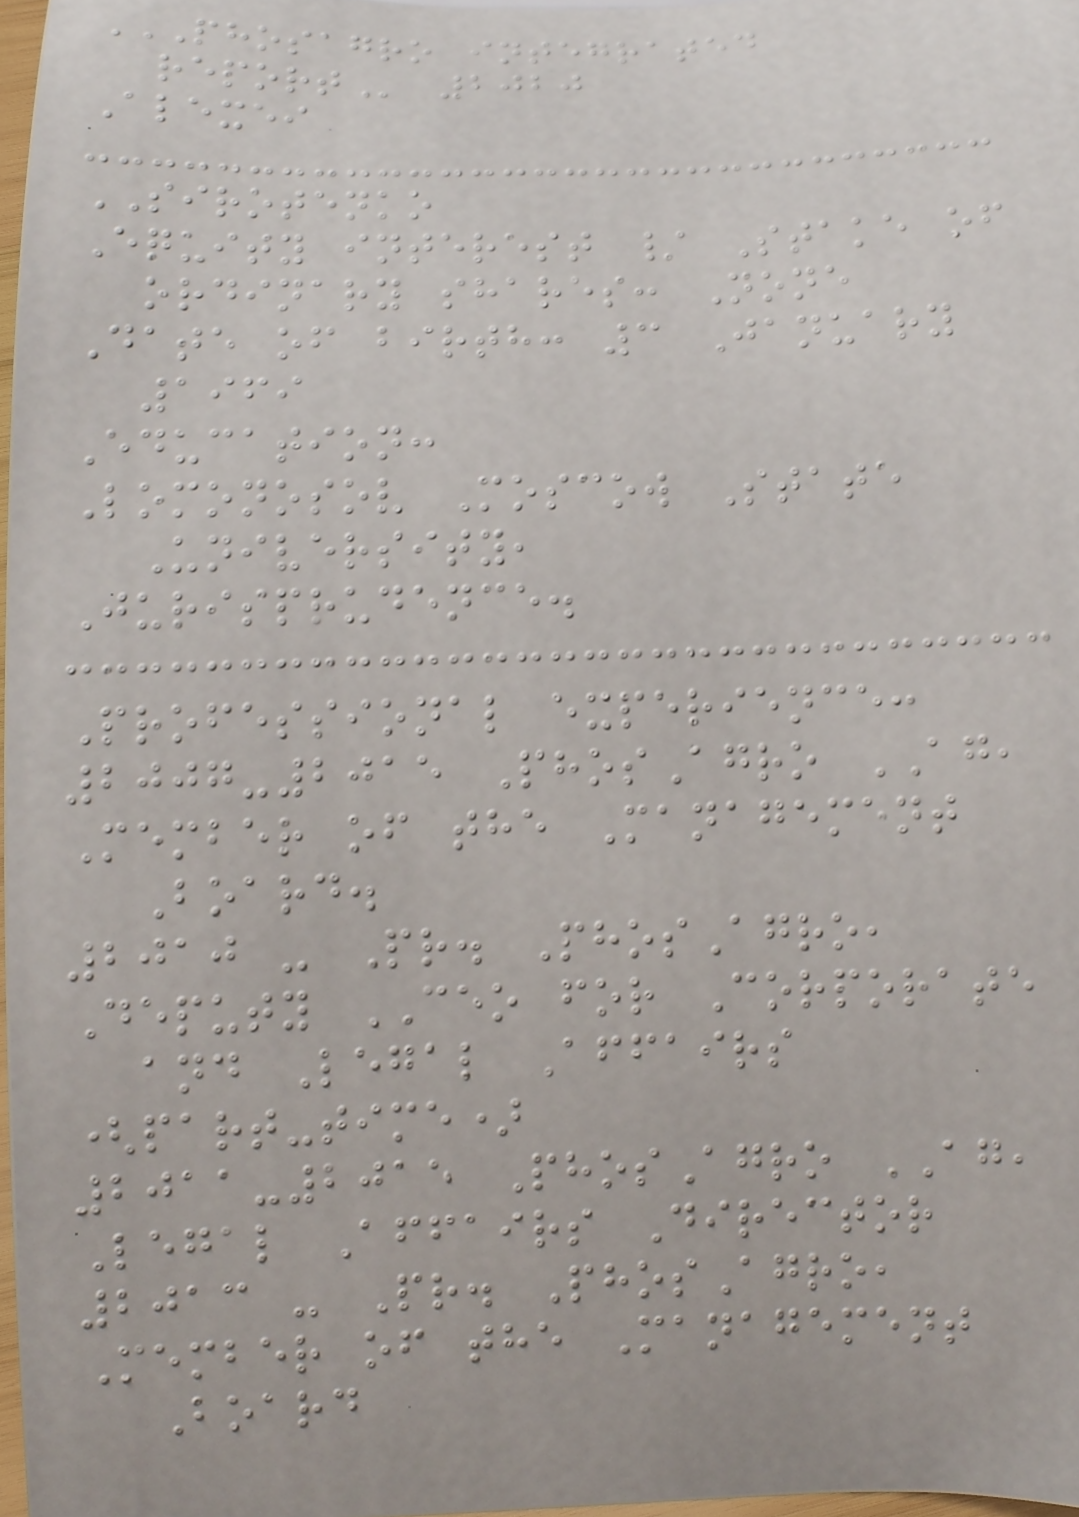PHOSAGRO INTEGRATED
REPORT 2020
Alexei
SIROTENKO
Equity interest / Stake of
ordinary shares: None
Date of birth: 3 January
1969
Education:
Lomonosov Moscow State
University,
Jurisprudence.
Professional experience:
2007-2015 PhosAgro AG,
Member of the Management
Board.
2010 - Pr. PhosAgro,
Deputy CEO for Corporate
and Legal Affairs
(part-time)
2011-2015 PhosAgro AG,
Legal Affairs Director
2013 - Pr. PhosAgro,
Member of the Management
Board
